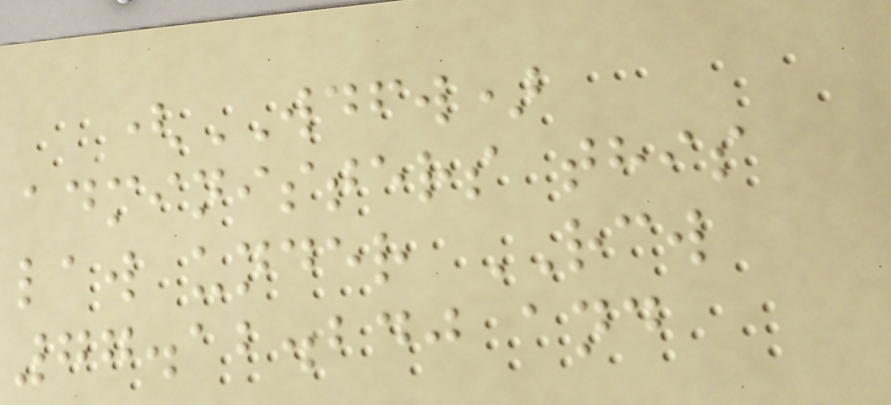(WDFW)
administers this
law under RCW
77.12.240 and
